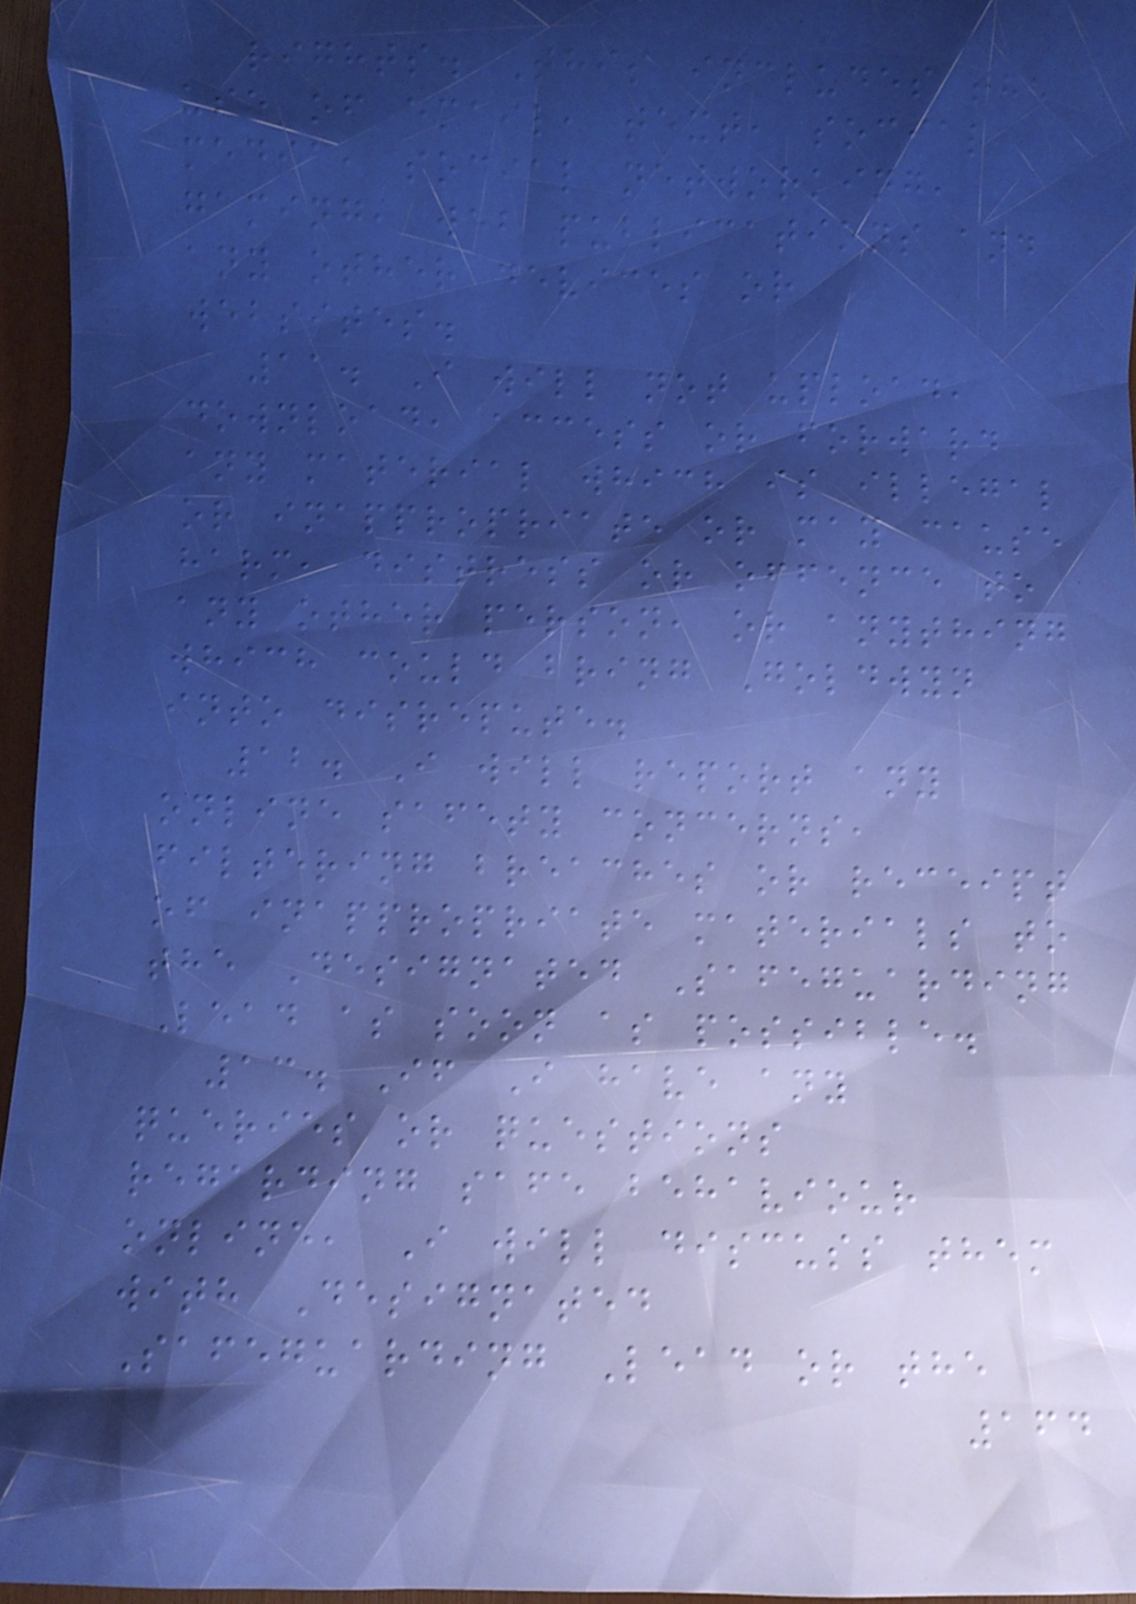rights. This includes the
use of email, text, social
media, social networking,
gaming, web publications and
any other devices or
websites.
11. I will not upload,
download, access or forward
any material which is illegal
or inappropriate or may cause
harm, distress or offence to
any other person, or anything
which could bring Goldwyn
into disrepute.
12. I will report any
online safety concerns,
filtering breaches or receipt
of inappropriate materials to
the Designated Safeguarding
Lead as soon as possible.
13. If I have any
queries or questions
regarding safe behaviour
online, I will discuss them
with Designated
Safeguarding Lead or the
164
